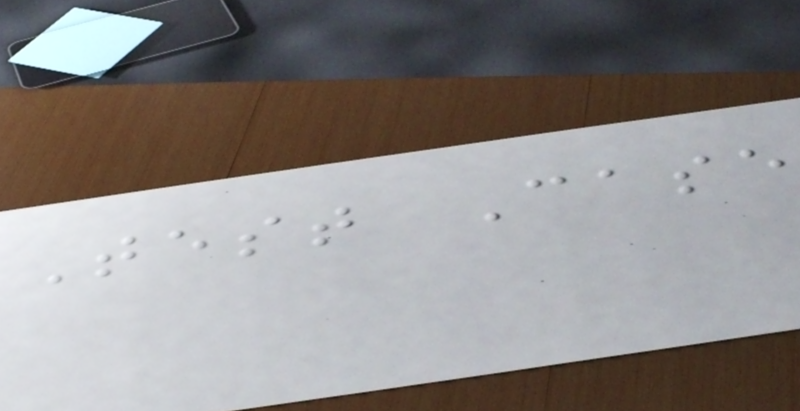Test Case
